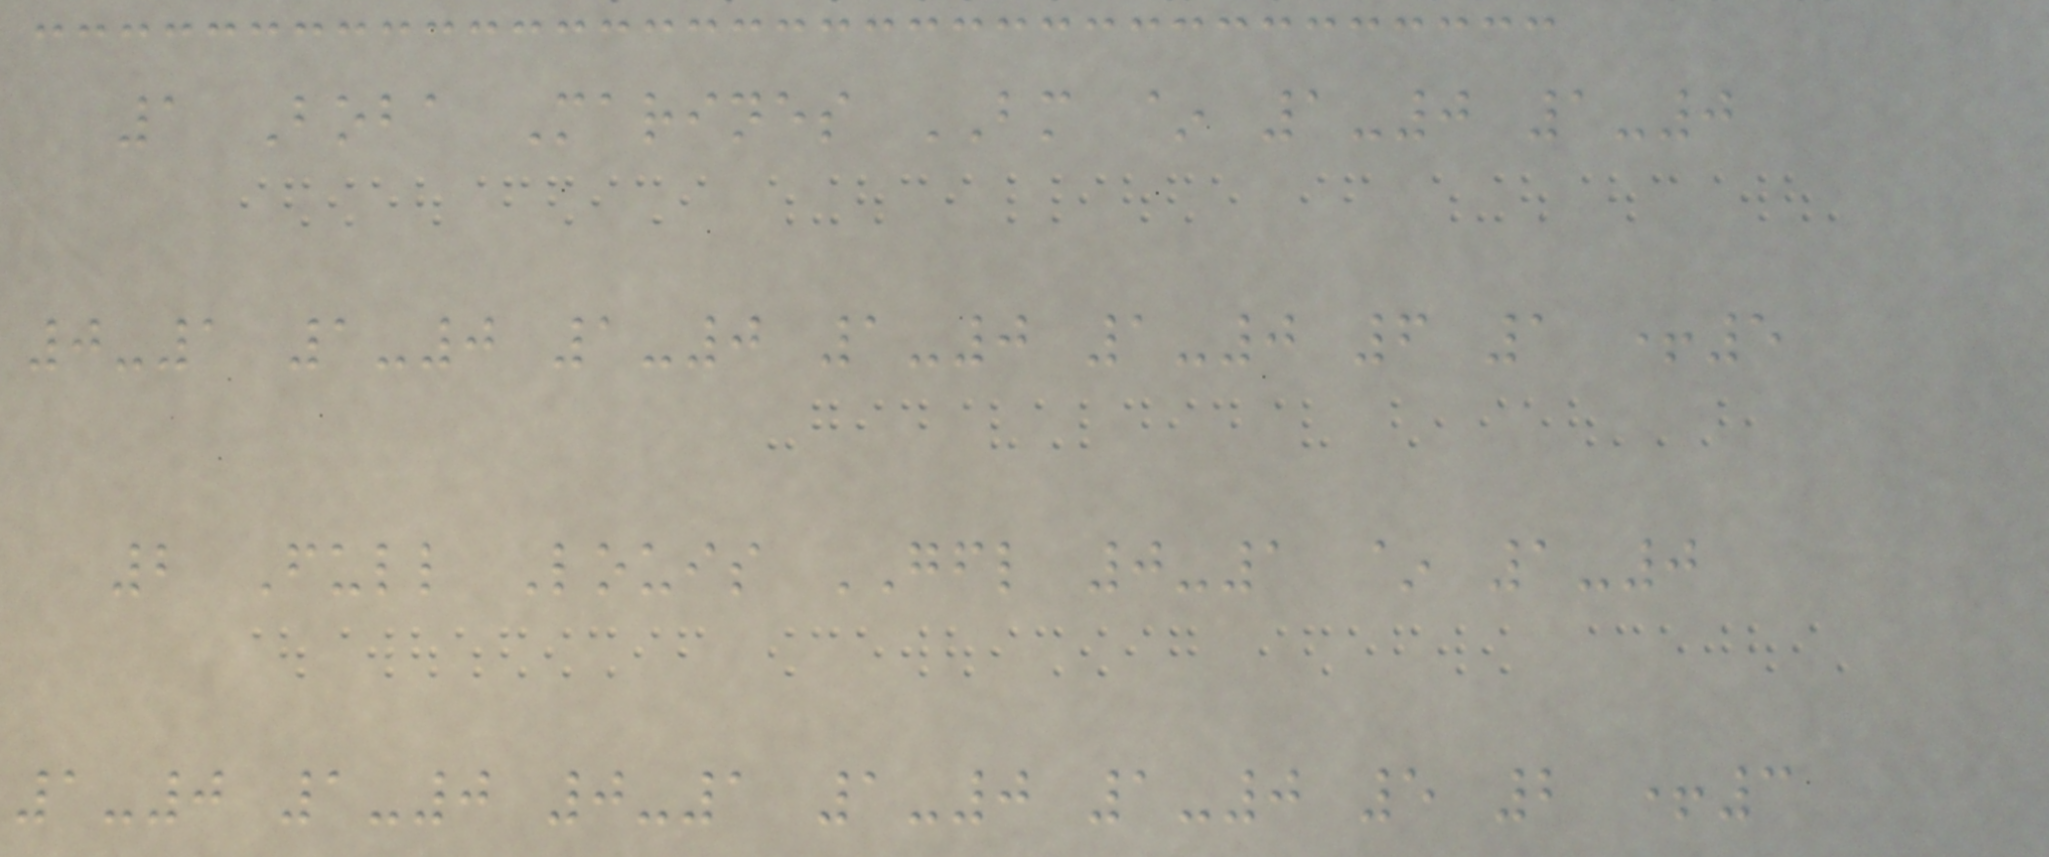1 Boba Marines BM ~ 1-0 1-0
0-1 1-0 1-0 1-0 1-0 6 1 +5
2 Full Louis GFL 0-1 ~ 1-0
1-0 1-0 0-1 1-0 1-0 5 2 +3
